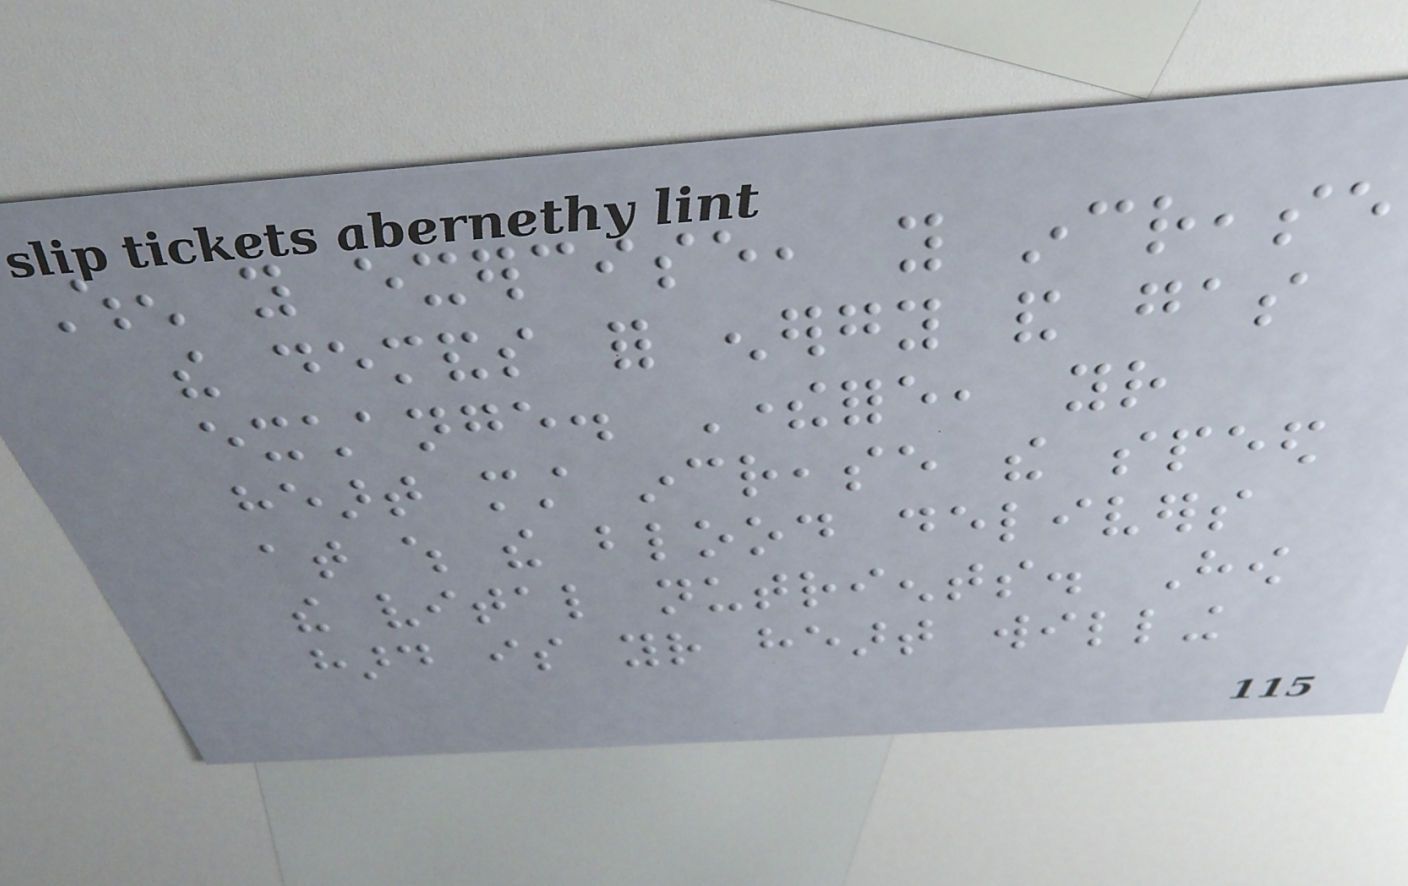When you exercise, you increase
the demands for energy and gas
exchange. Therefore, your
heart must increase the speed
at which the blood delivers
the vital nutrients. How
hard is your heart willing
